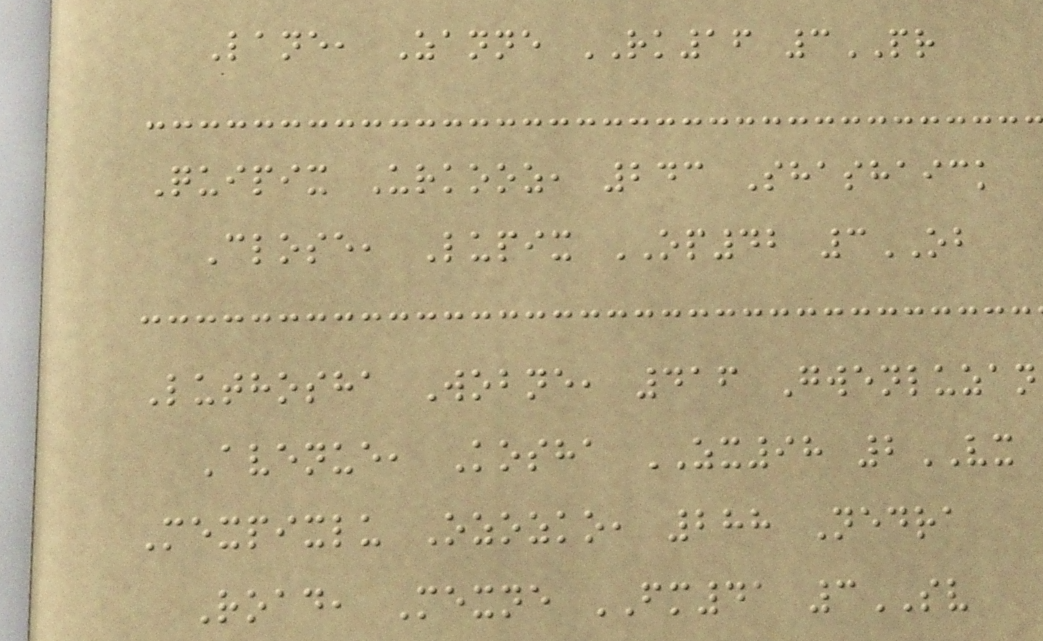Lane, Zanne RK16 3PR
Quipix Urkooz, 243 Shashaick
Close, Lupix OP42 3OB
Luthosha Wobne, 416 Gwenluzan
Avenue, Kosha ZX98 2VX
Mexpixlu Ozozko, 288 Nedra
Road, Mexne FM41 3SV
